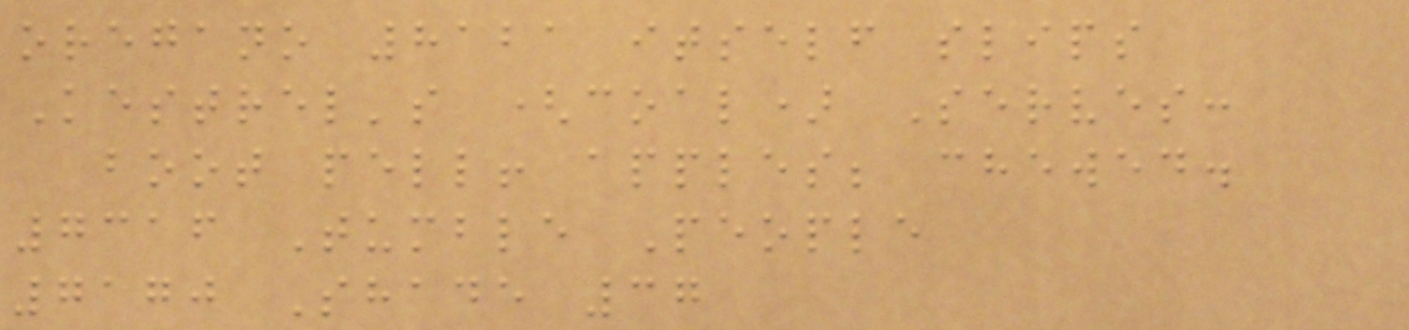oregano 8121 itself slips
Kestrel's (coal) Serves:
boot pell! apples; chewed.
7316 Tumble People
7170 Shade 37
